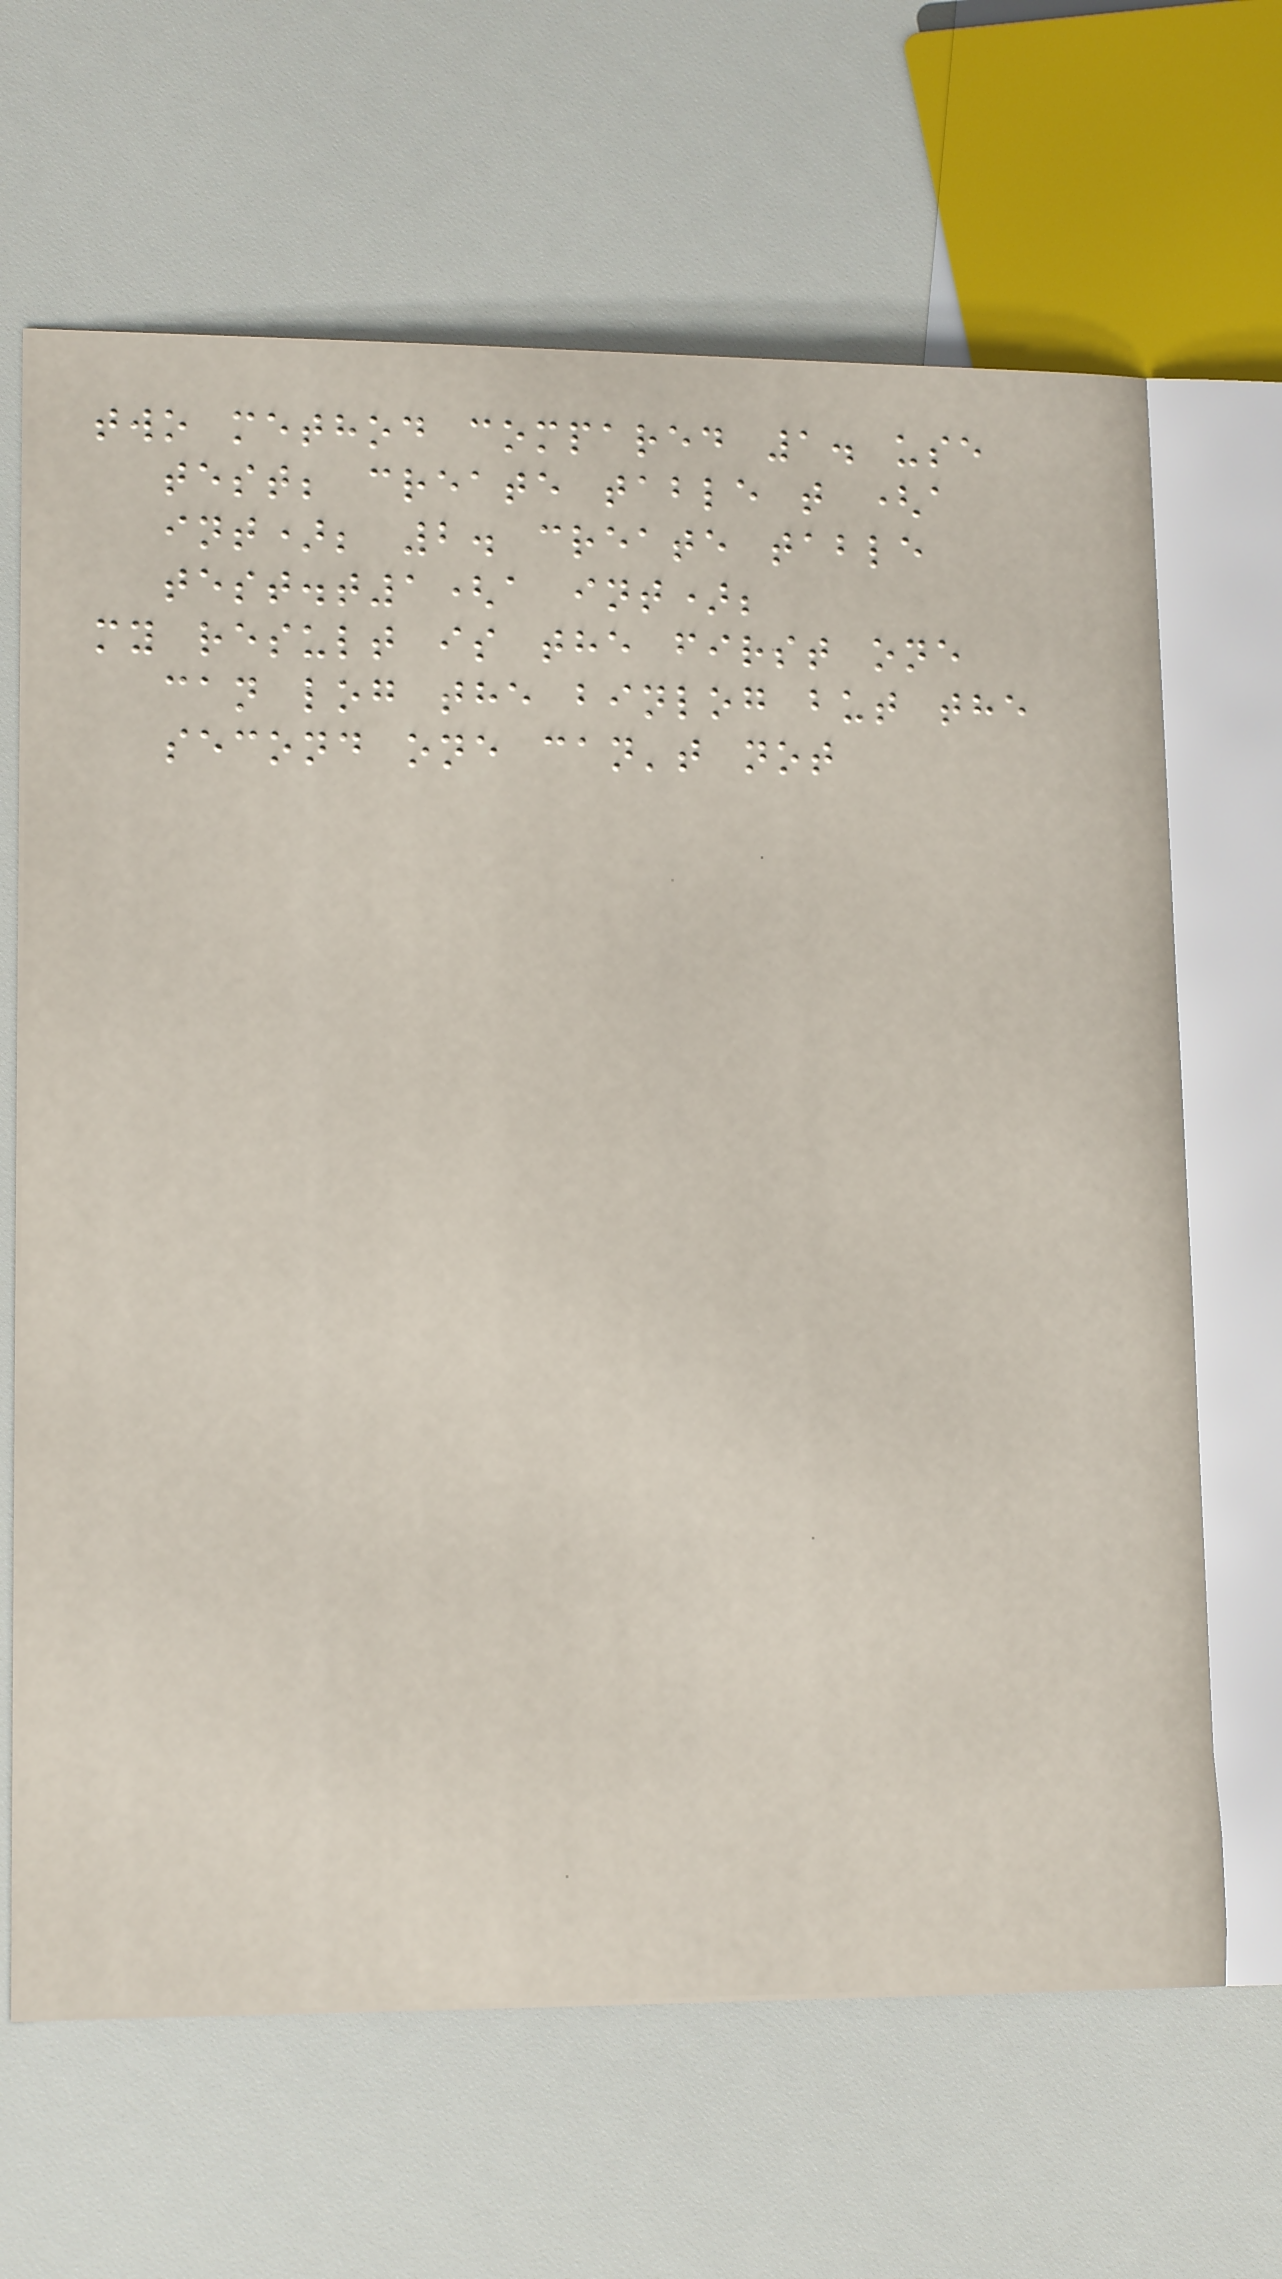two method compared 1. use
test; create table t (a
int); 2. create table
test.t1(a int);
my result is the first one
can log the binlog but the
second one can't not
